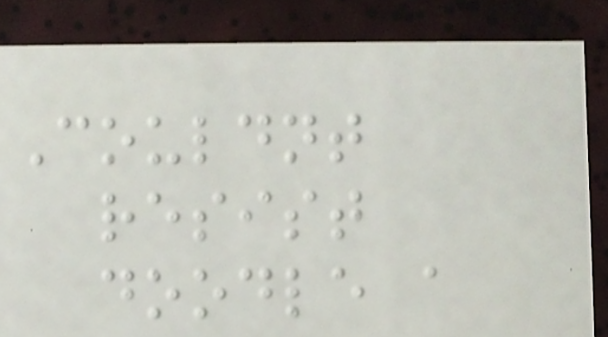Couldnt
resist
doodle a
